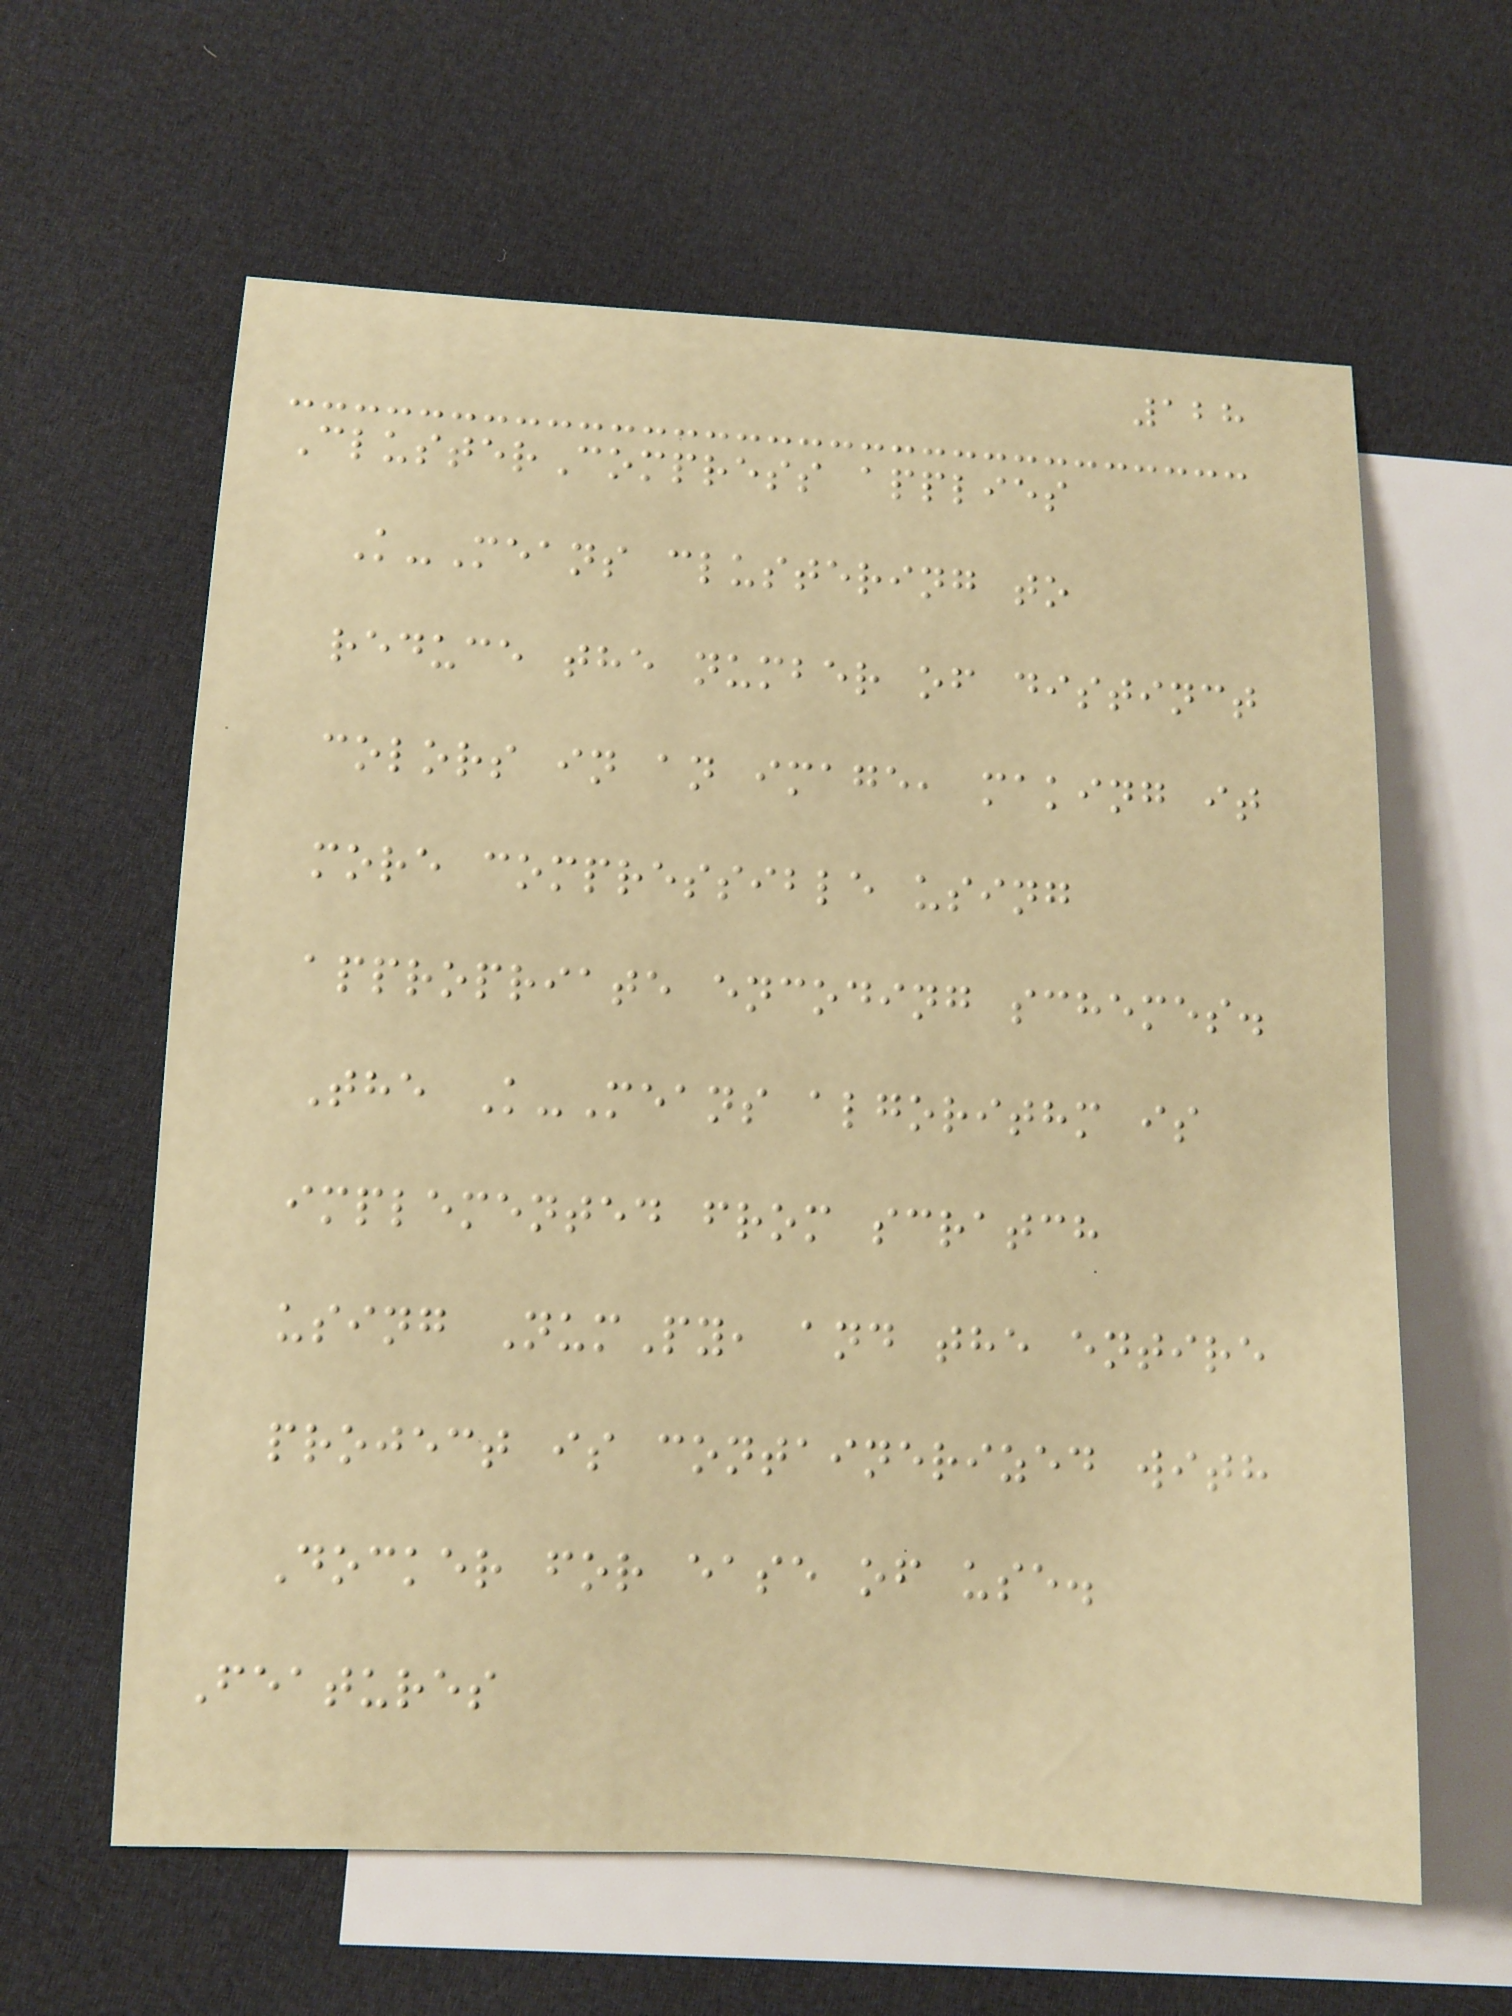128
ClusterCompress applies
K-Means clustering to
reduce the number of distinct
colors in an image, making it
more compressible using
appropriate encoding schemes.
The K-Means algorithm is
implemented from scratch
using NumPy, and the entire
project is containerized with
Docker for ease of use.
Features
